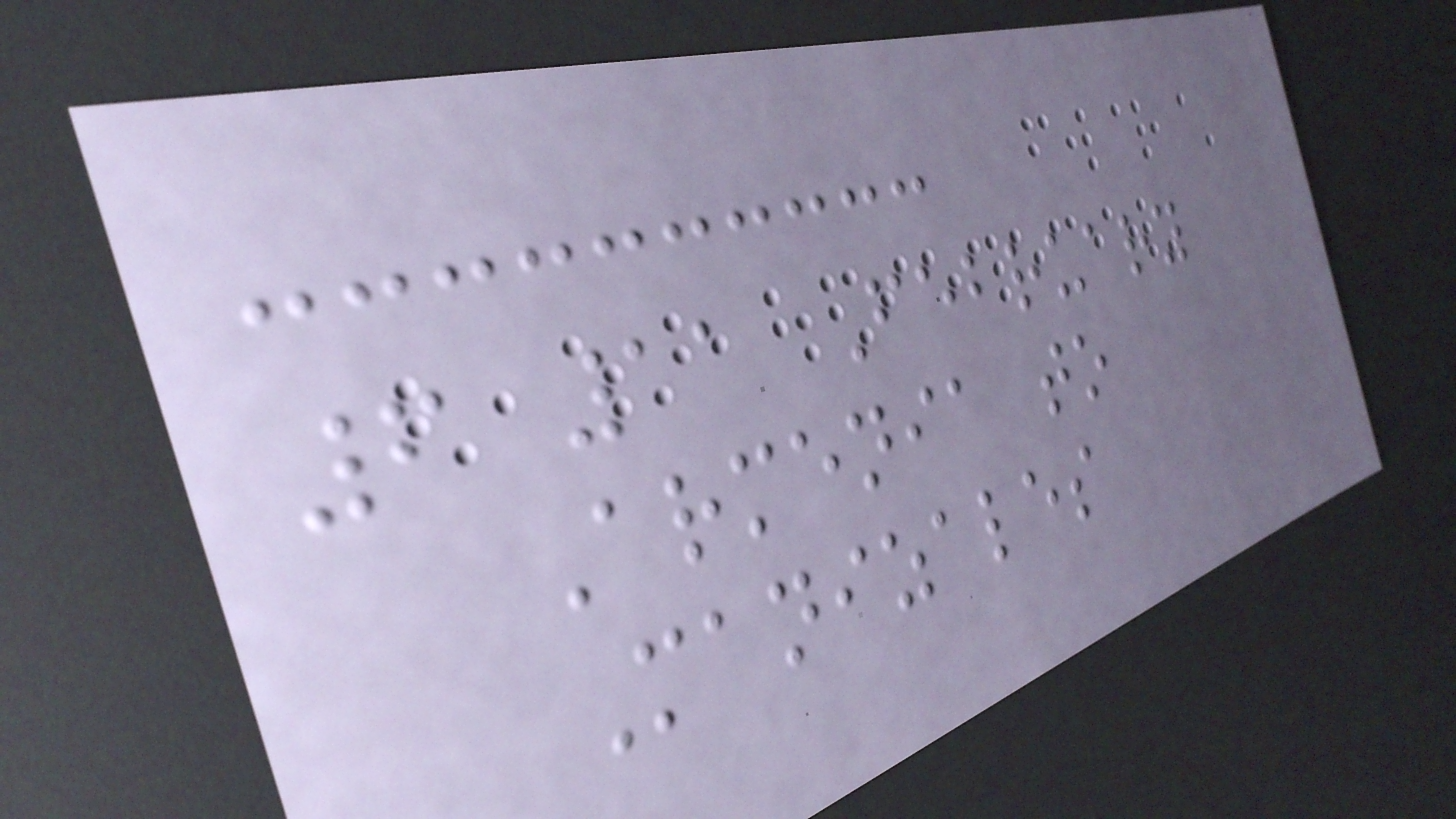6 11 February
Armenia to
Manizales
